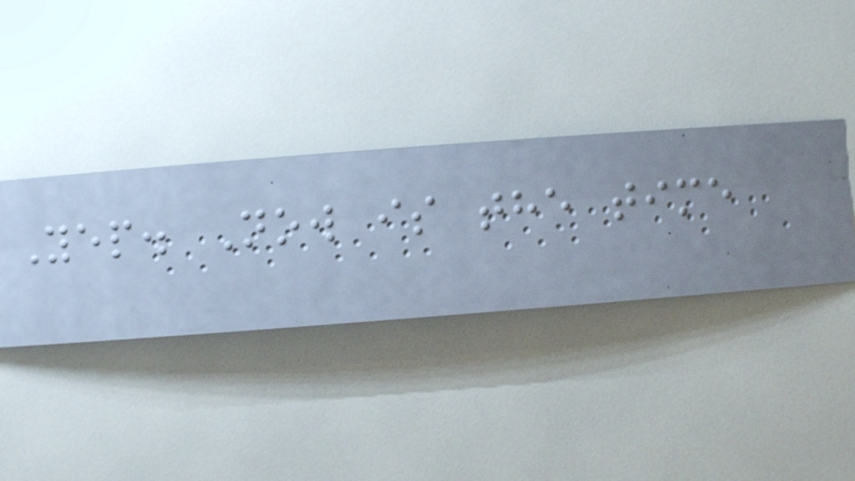Yep. Now is the time
